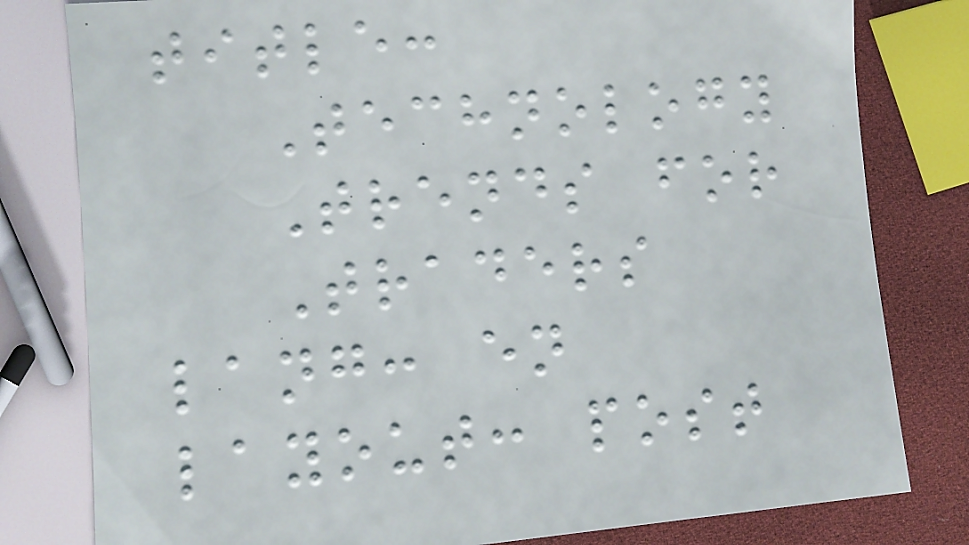title:
Technology
Trends for
Traders
lang: en
layout: post
